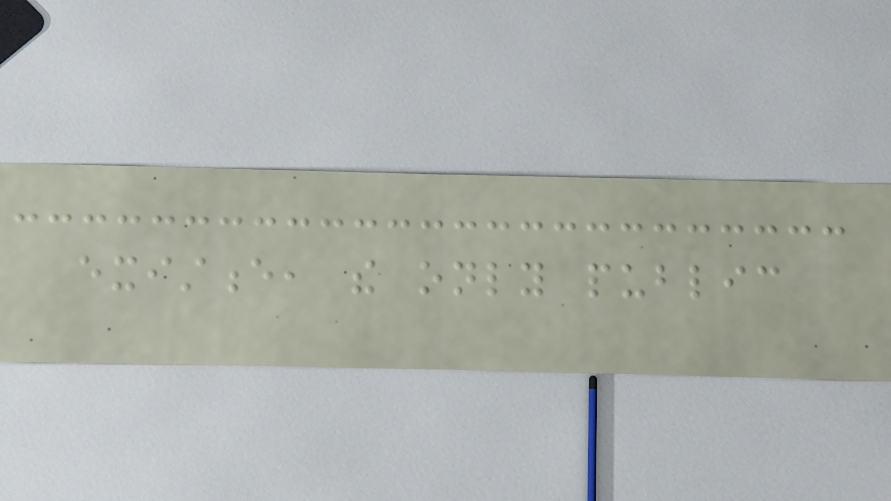existence, the only public
